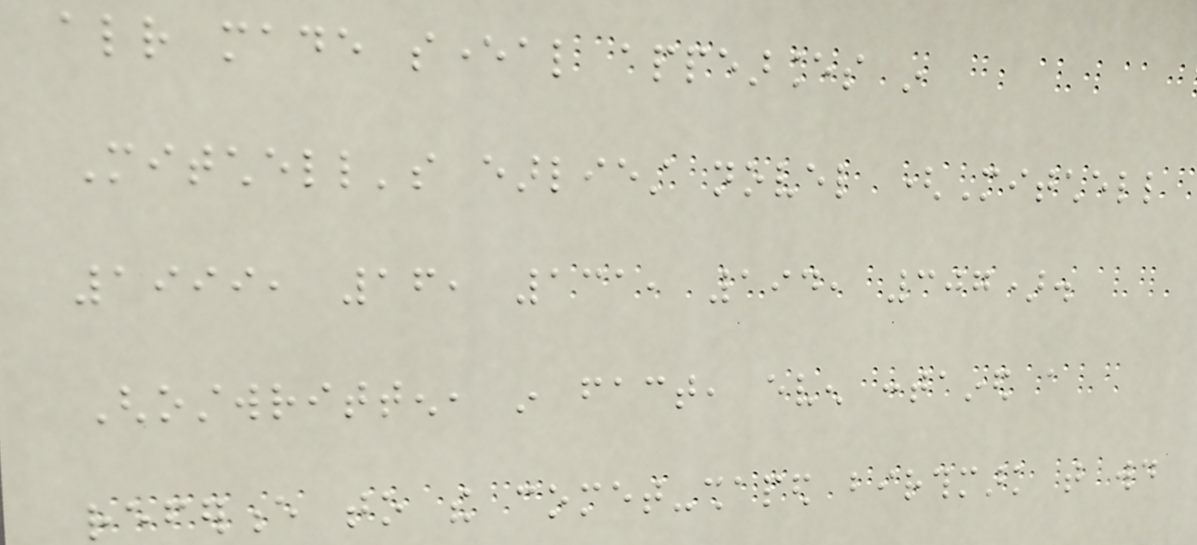already made several appearances in
Mitchell's earliest novel (Mitchell
1999, 16, 131, 194, 307).
Ghostwritten, in fact, even contained a
reference to the comet-shaped birthmark that would
